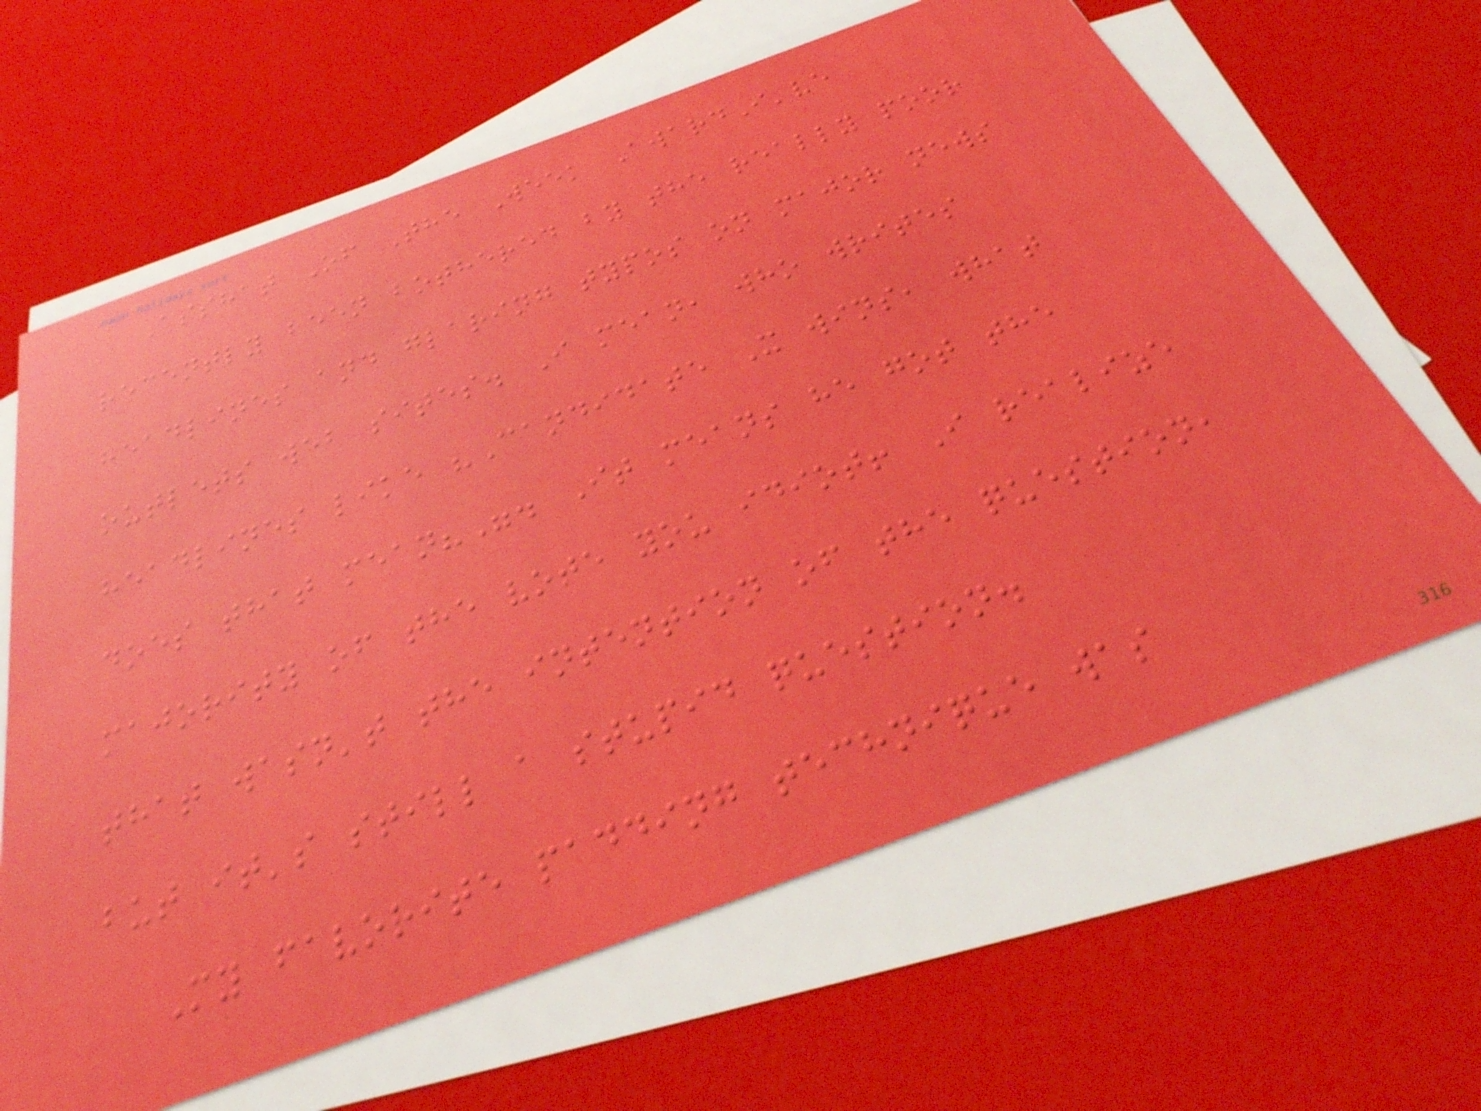Asshat Of The Week AwardI've
recently been bothered by the really poor
headlines and glaring typos on major news
outlets web sites. I mean, who writes
headlines like "Candidate X wins, what
does that mean?". It means he got the
majority of the vote you idiot! I realize
that wasn't the intention of the question,
but it's still a stupid question.
My favorite padding technique was
